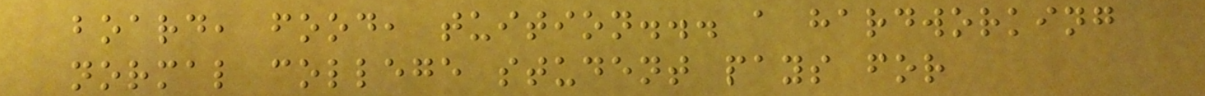board, food, tuition... a hardworking
normal college student pays for
